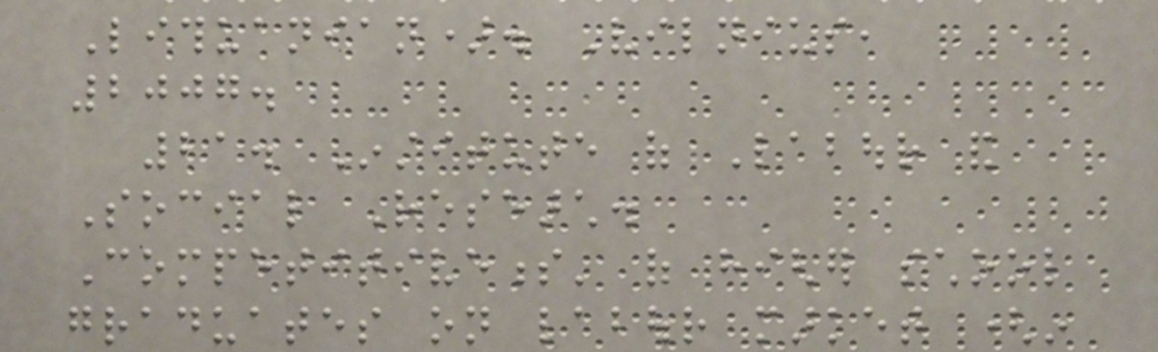Lithuanian). Vilnius,
2007.
21. Institute of Labour and
Social Research.
Competitiveness' of higher school
graduates on labour market (in
